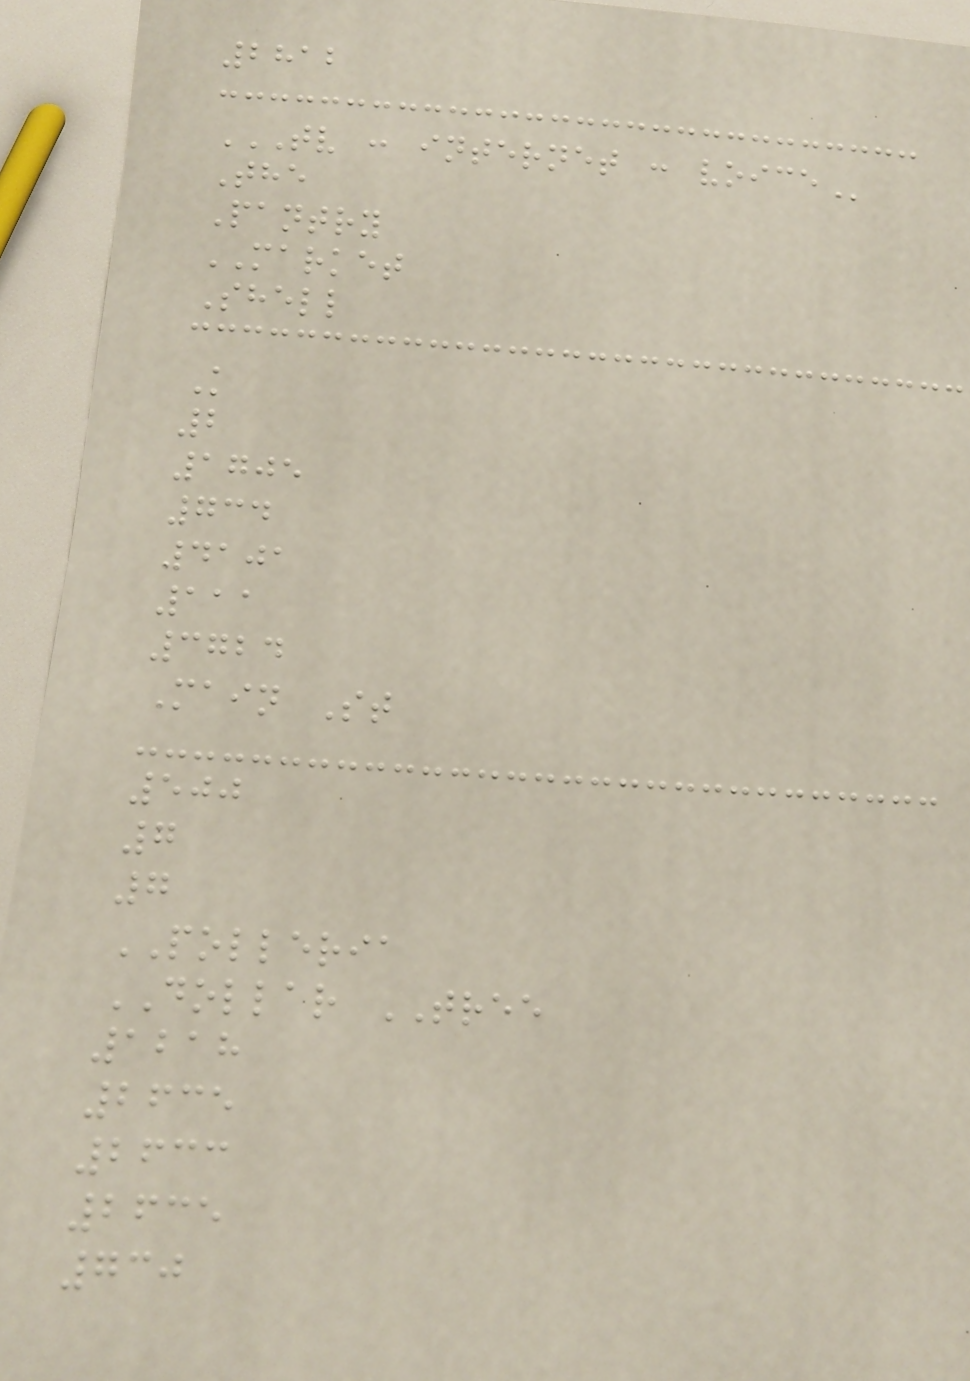2812
TV : INTERNET : VOICE
The
Pantry
MARKET
Shell
K
2
1705
734
4101
111
3724
Main St
500
7
7
POLLERIA
DOLLAR TREE
1218
2635
2633
2635
730
